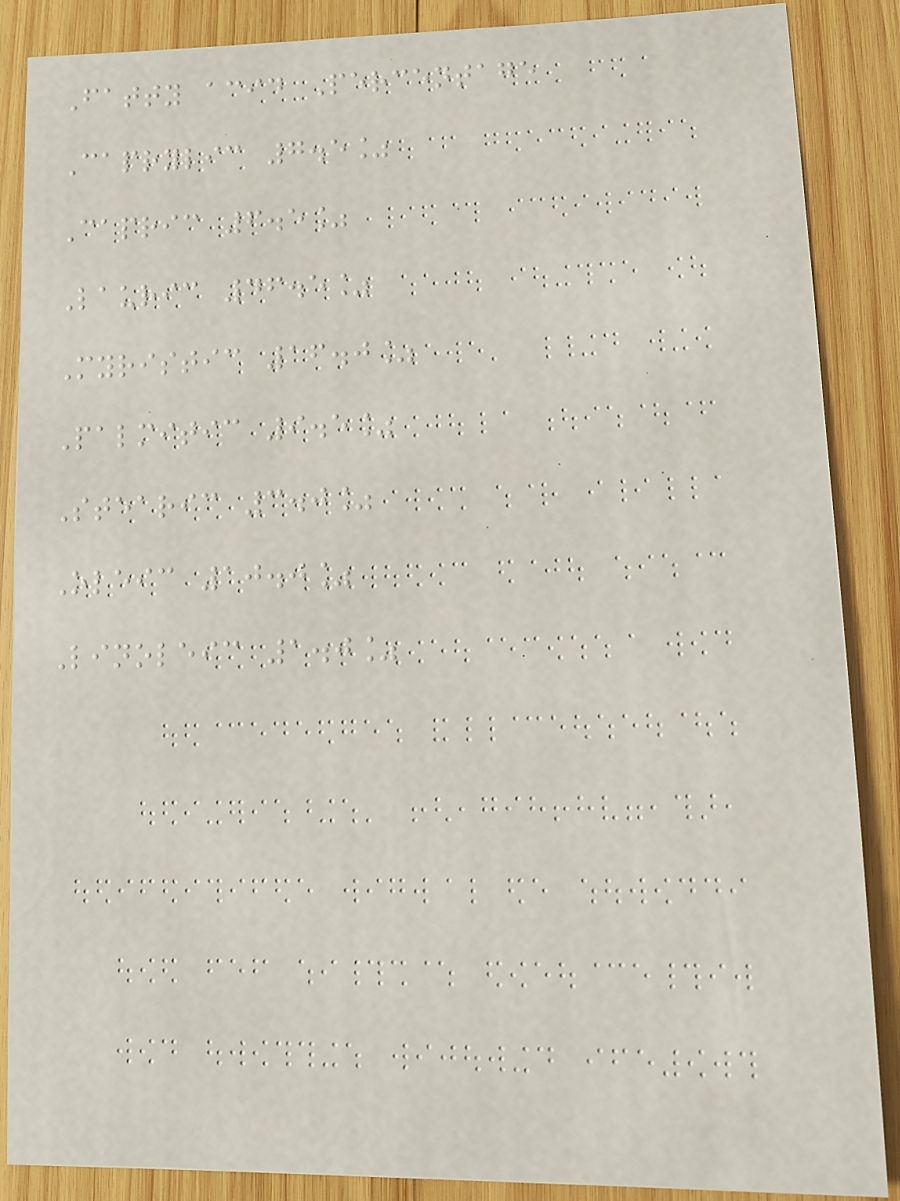Fatty acid Percentage
Caprylic 7.5%
Capric 6.5%
Lauric 46.5%
Myristic 16.0%
Palmitic 9.5%
Stearic 3.0%
Oleic 10.0%
Linoleic 1.0%
